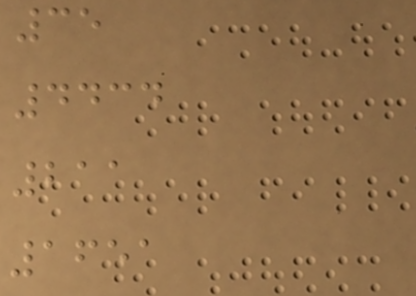35
4434
211
1651
